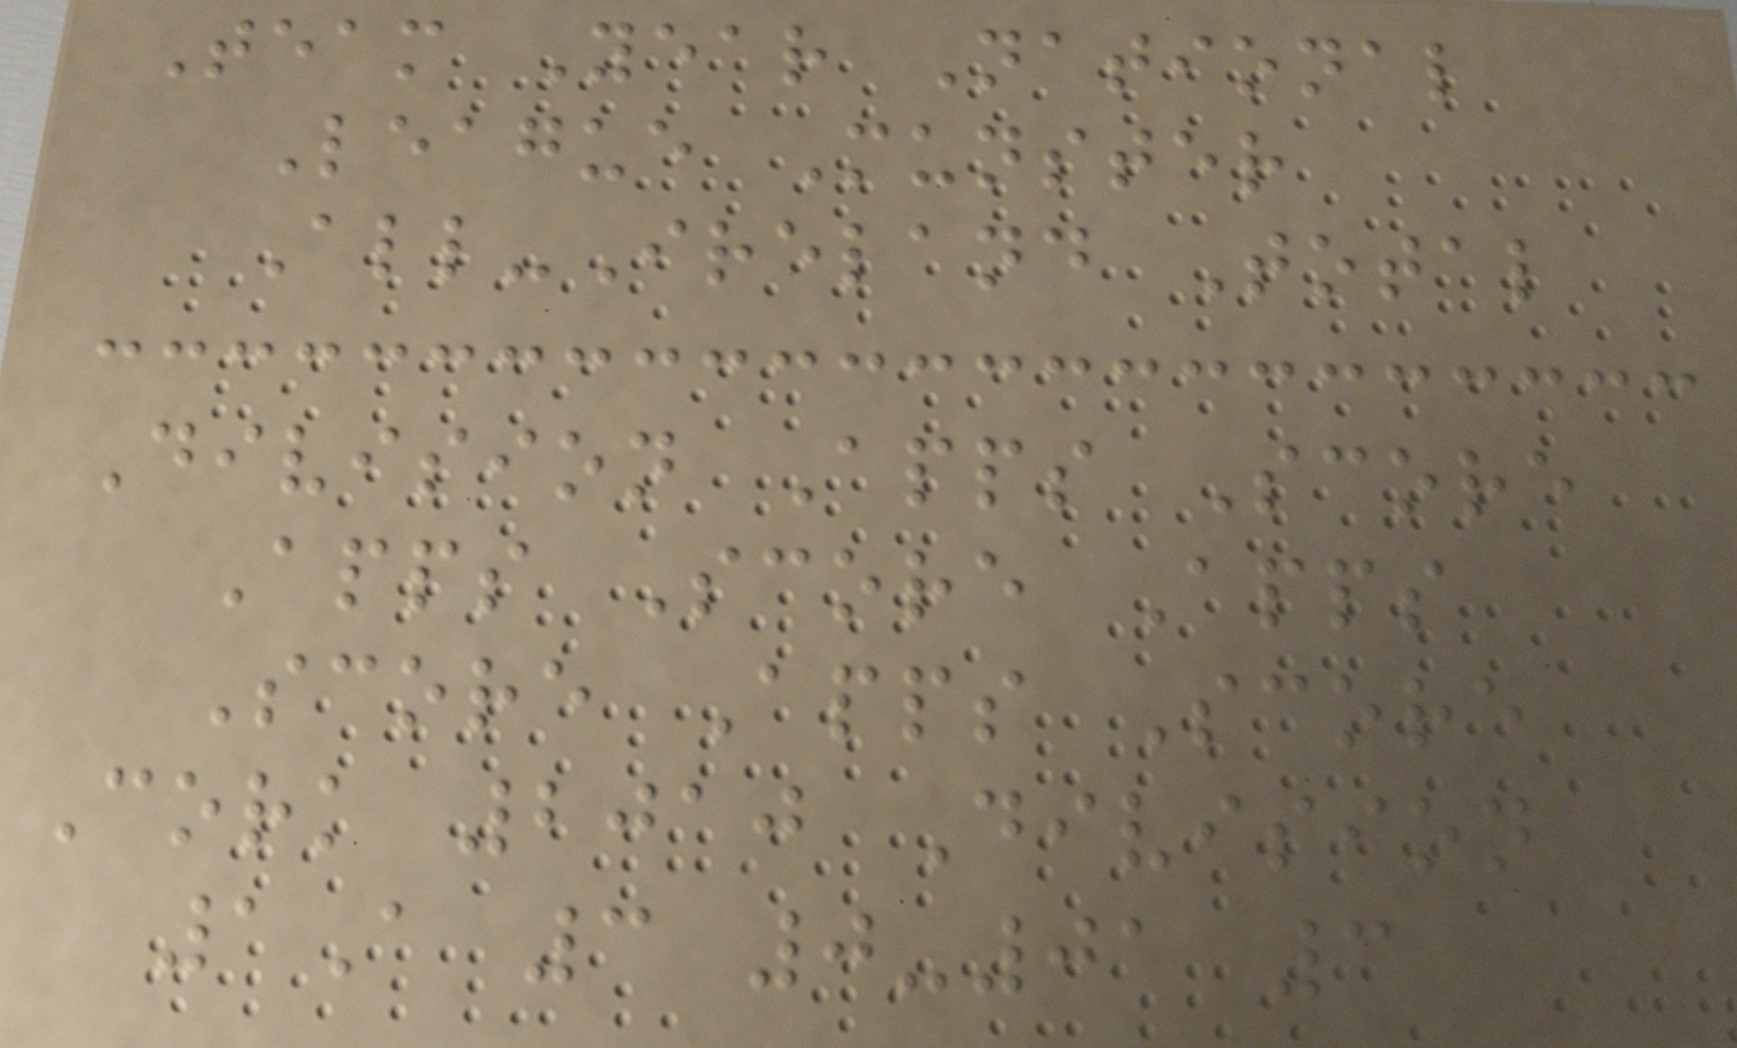Team Year National
League Munster
All-Ireland Total
Division Apps Score
Apps Score Apps
Score Apps Score
Cork 2010 Division
1A 3 0-01 3
